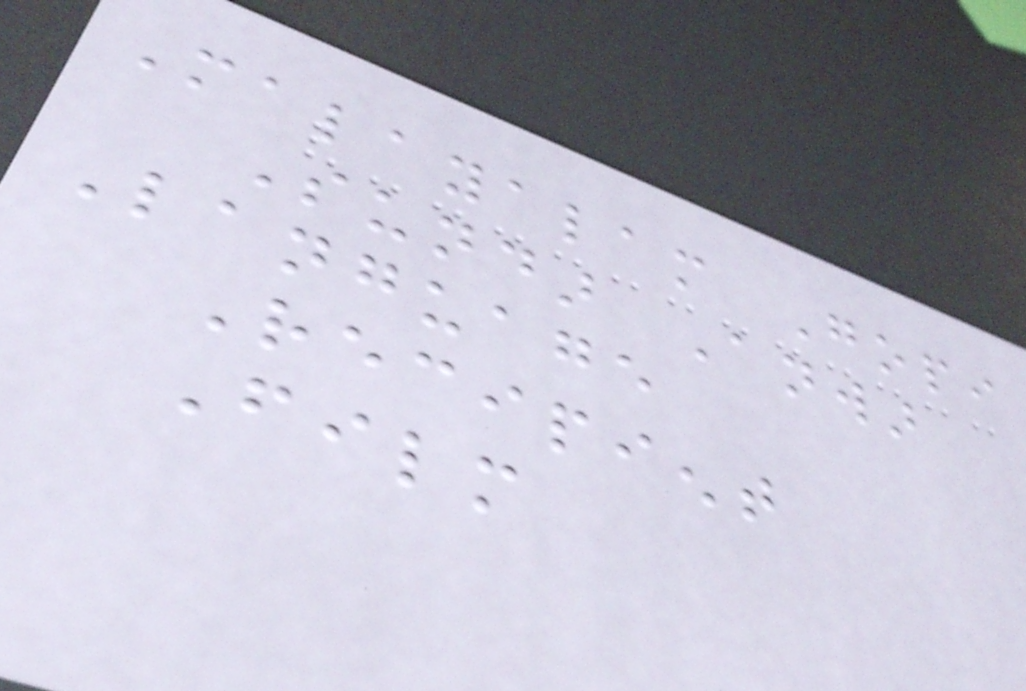Malayalam Gopi
Sundar Anwar
Language
Recipient
Film
